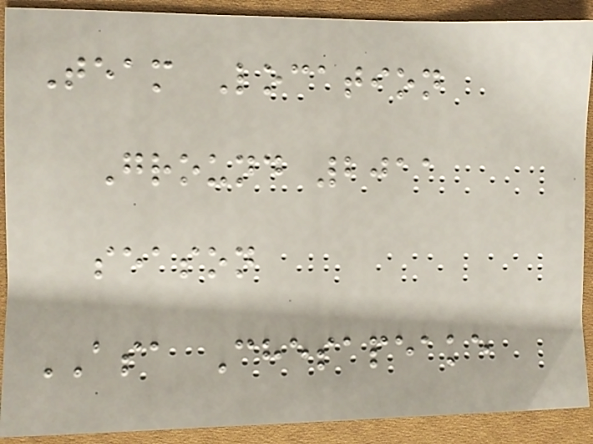Team Location
Ground 2011
season
ASA Chesapeake
